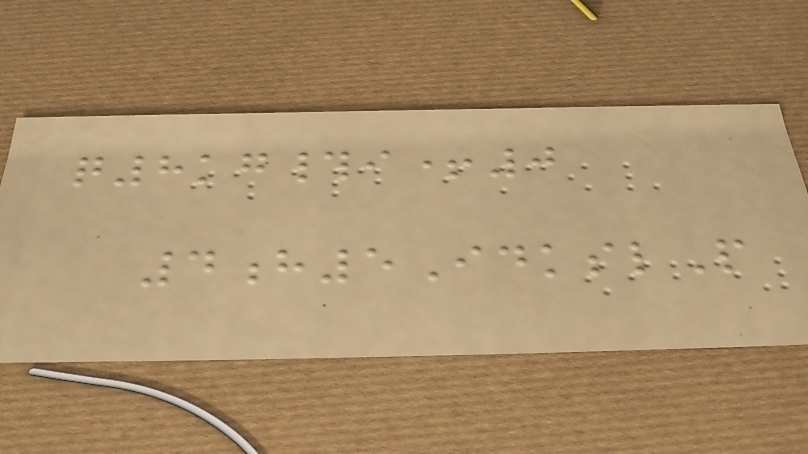q8kg#i+0
4h5IdkslP
